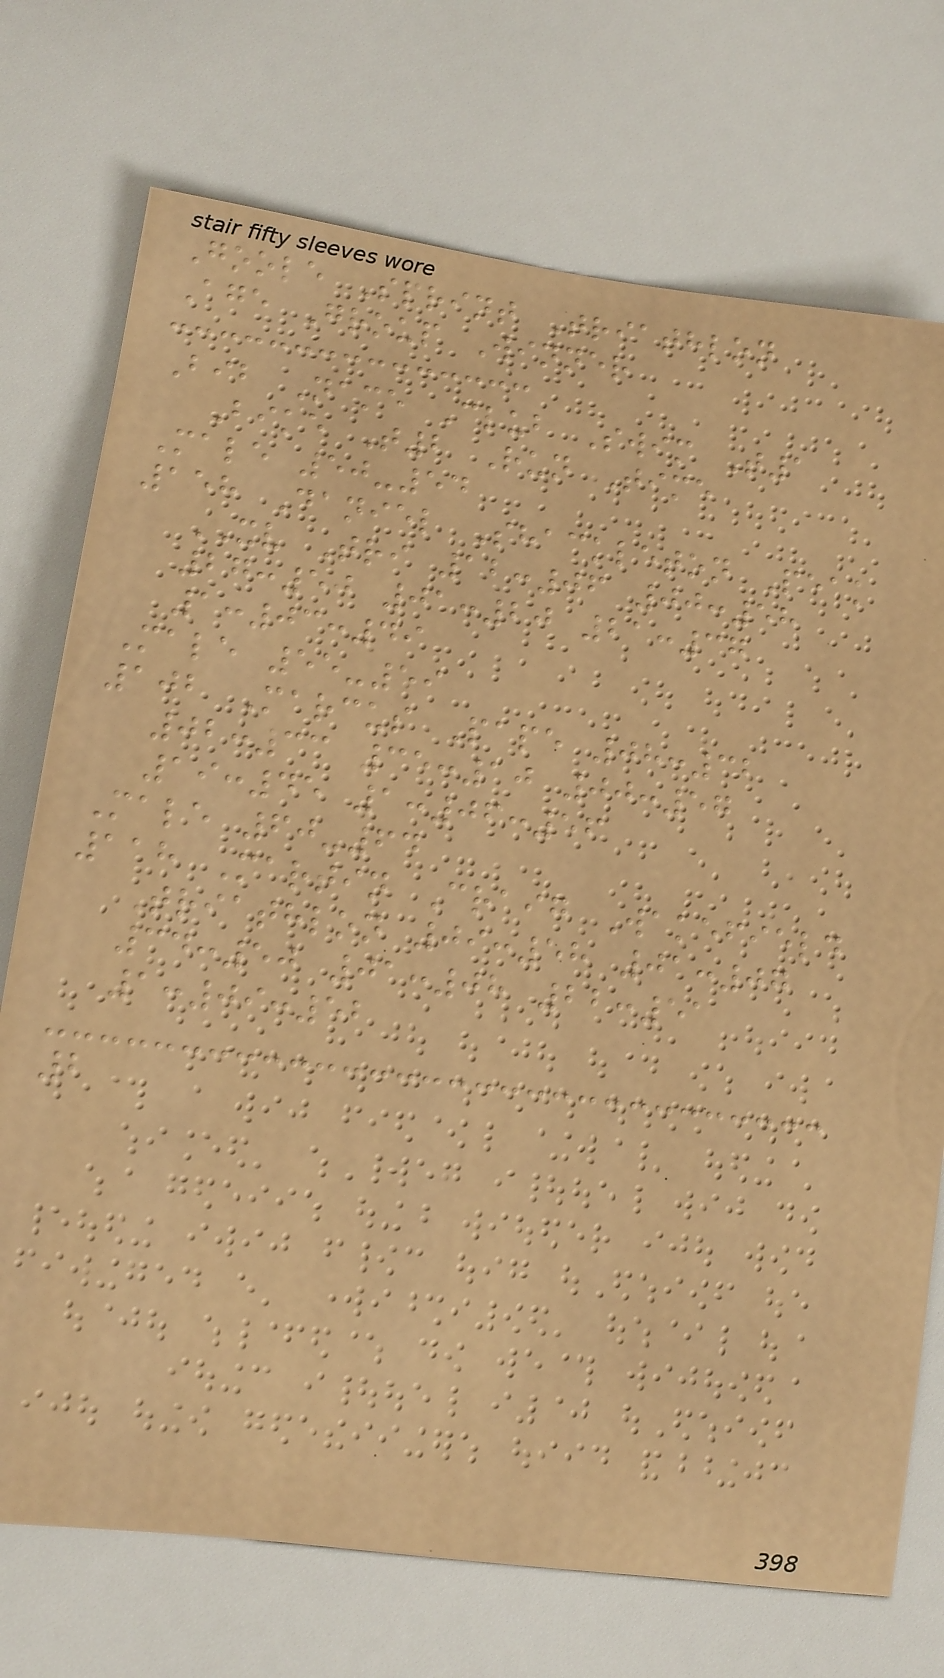Goole Sprint Triathlon
Age Group Winner
Bib Name Club Swim T1
Bike T2 Run Time
Male 50-54
158 Daniel Shackleton Peak
XV Tri 12:06 00:58
27:50 01:20 21:37
1:03:49
Male 55-59
102 Marcus Pape 08:32
02:33 35:10 00:57
19:45 1:06:56
Male 60-64
118 Martin Craig Wakefield
Triathlon 09:58 01:07
34:50 01:08 22:51
1:09:52
2
